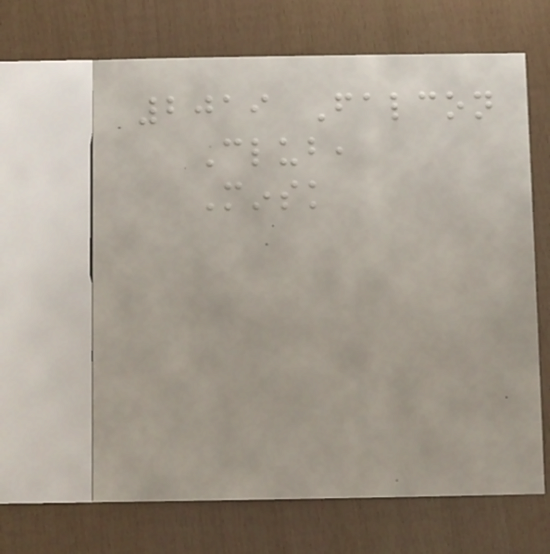2019 Falcon
Club,
Minsk
